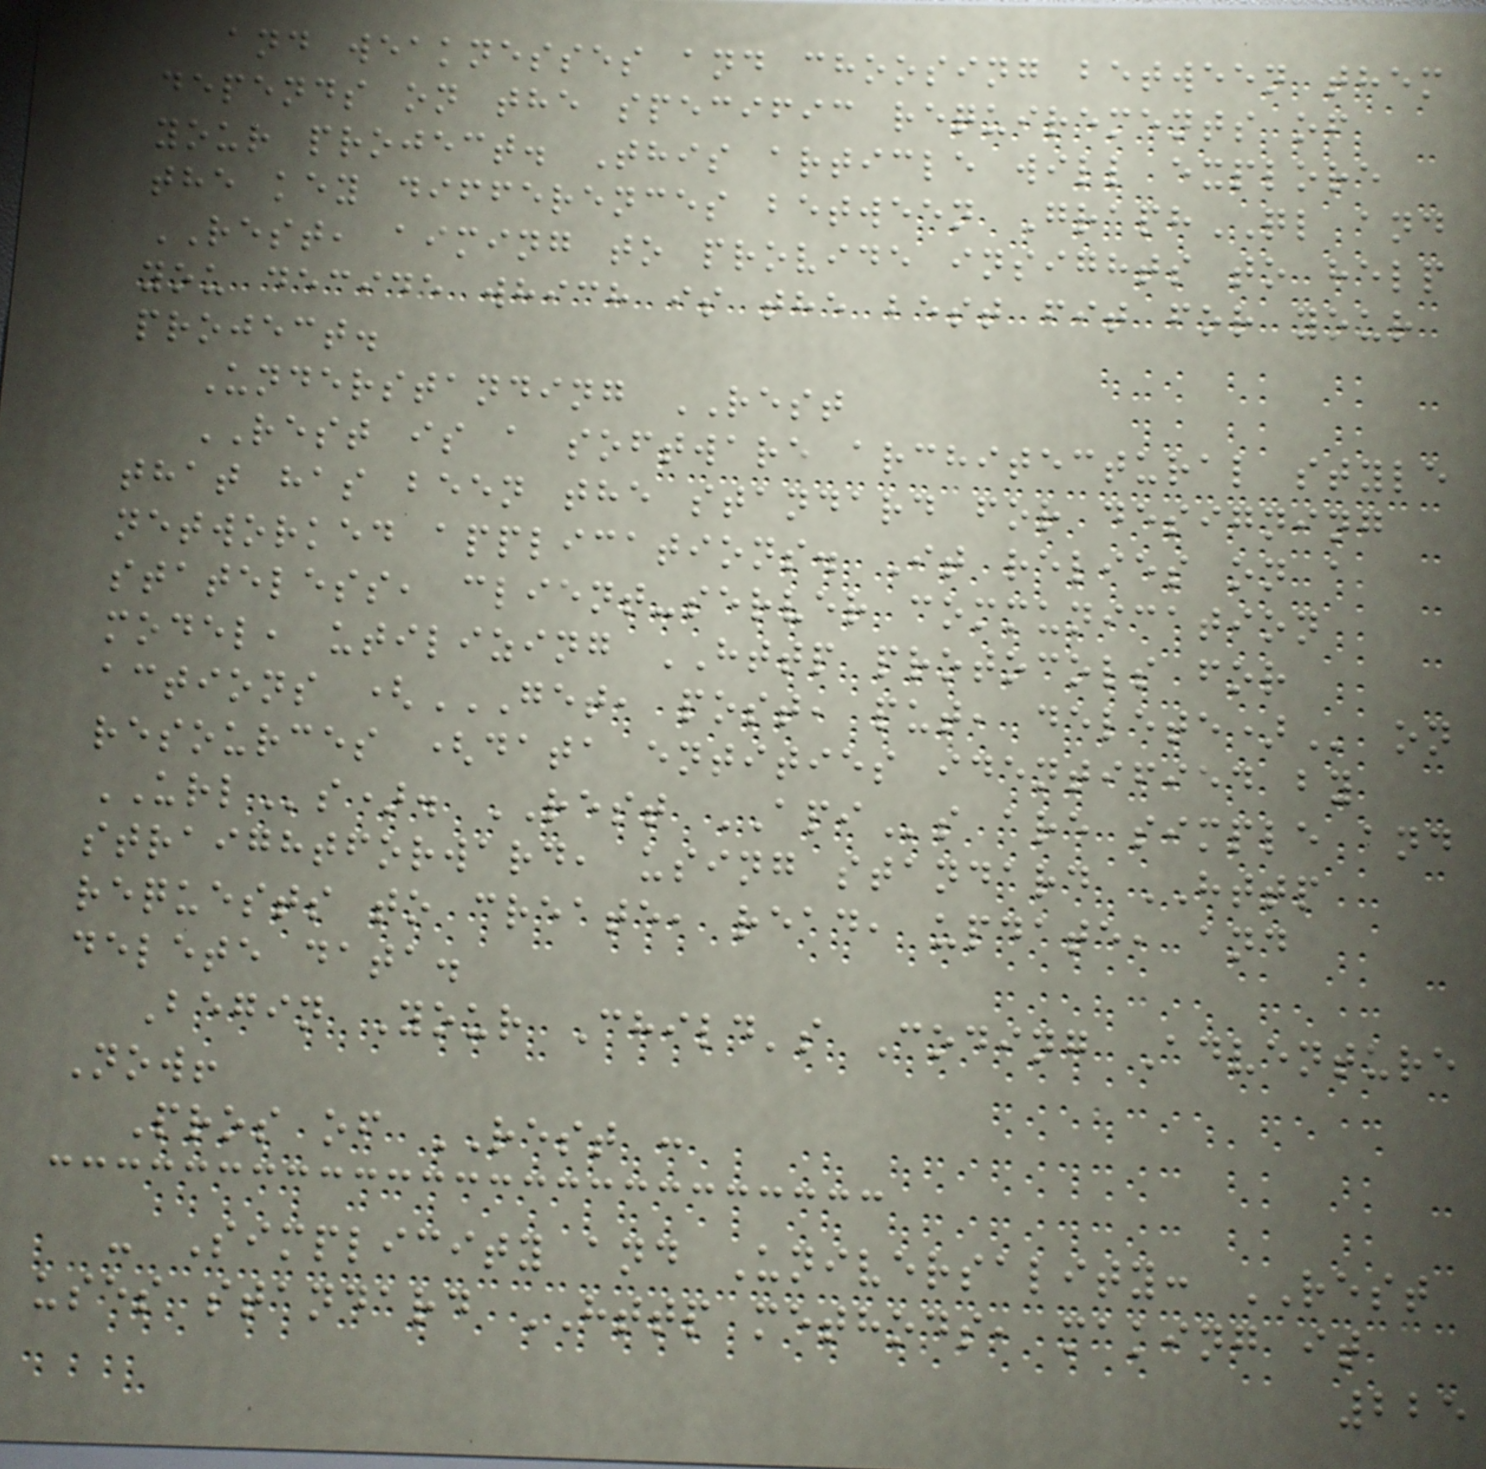and weaknesses and choosing between them
depends on the specific requirements of
your project. This article will explore
the key differences between GraphQL and
REST, aiming to provide insights to help
you decide which is the best fit for your
project.
Understanding REST
REST is a software architectural style
that has been the standard for designing
networked applications. It relies on a
stateless, client-server communication
model, utilizing HTTP protocols for
actions (GET, POST, PUT, DELETE) on
resources (data entities identified by
URLs). REST APIs are simple and
straightforward, using standard HTTP
requests to create, read, update, and
delete data.
Begin Your Child's Coding Adventure
Now!
Pros of REST :
- Simplicity and Universality: REST
uses standard HTTP methods, making it
225
